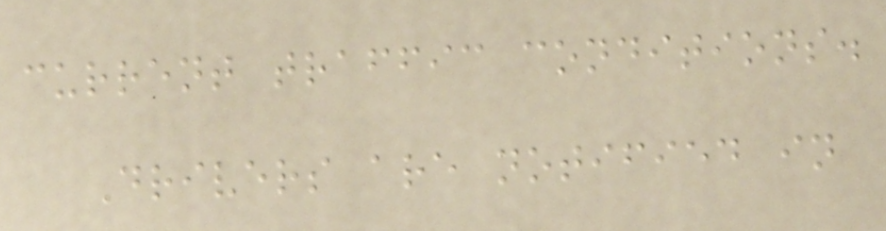current traffic conditions.
Drivers are notified in
